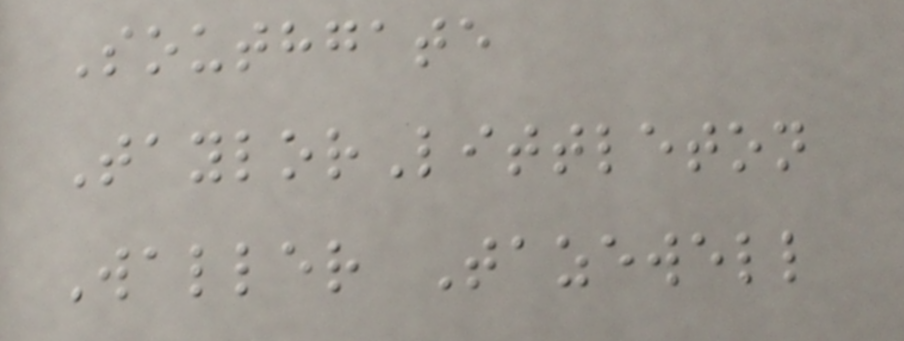Southgate
TaylorLittleton
Waller Tazewell
